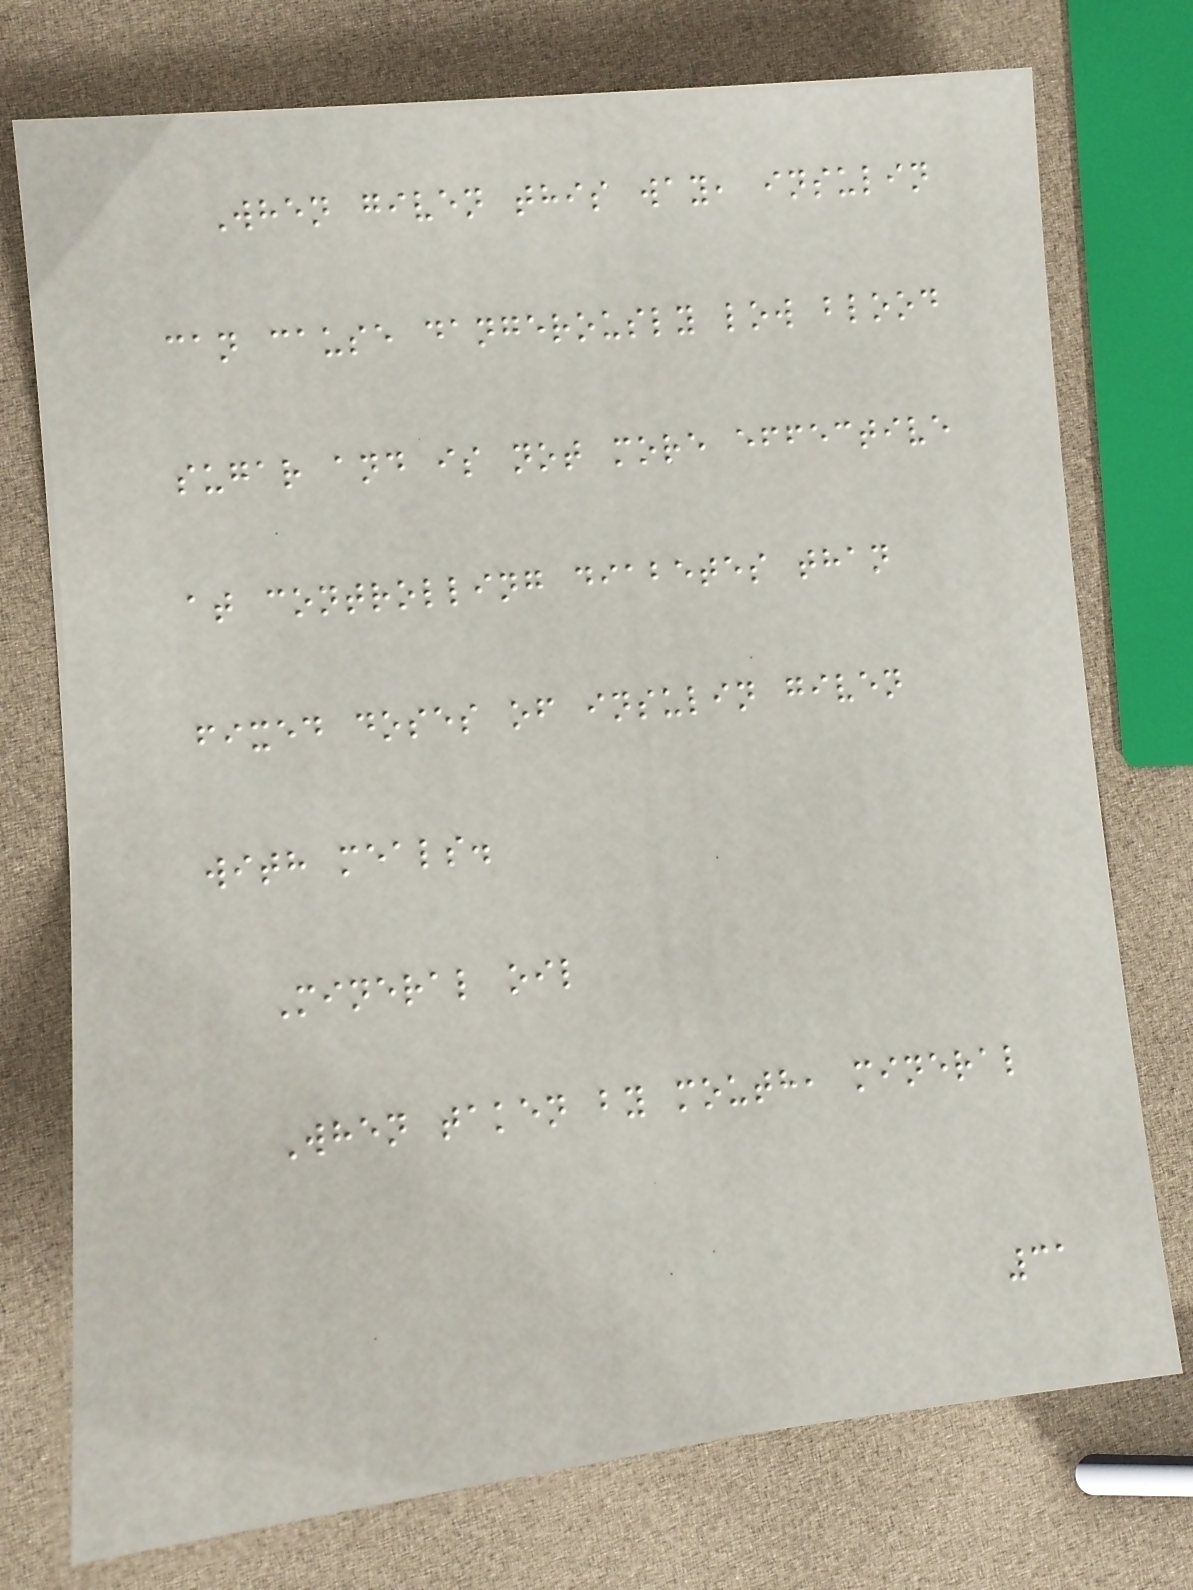When given this way, insulin
can cause dangerously low blood
sugar and is not more effective
at controlling diabetes than
fixed doses of insulin given
with meals.
Mineral oil
When taken by mouth, mineral
31
